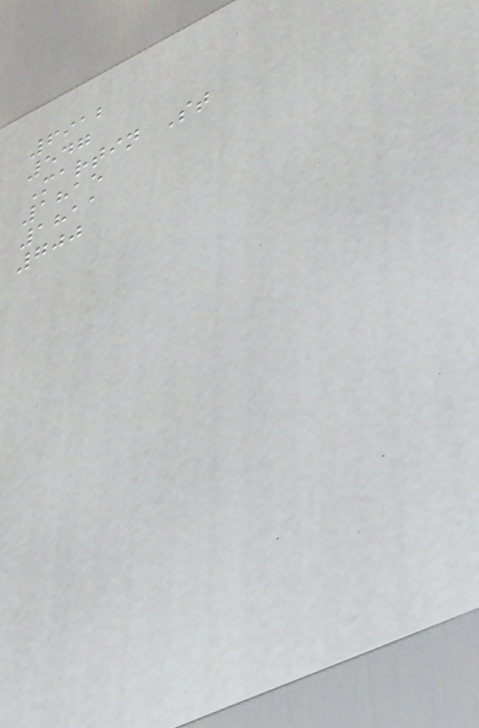6912
547
Martin St
1815
1811
700
